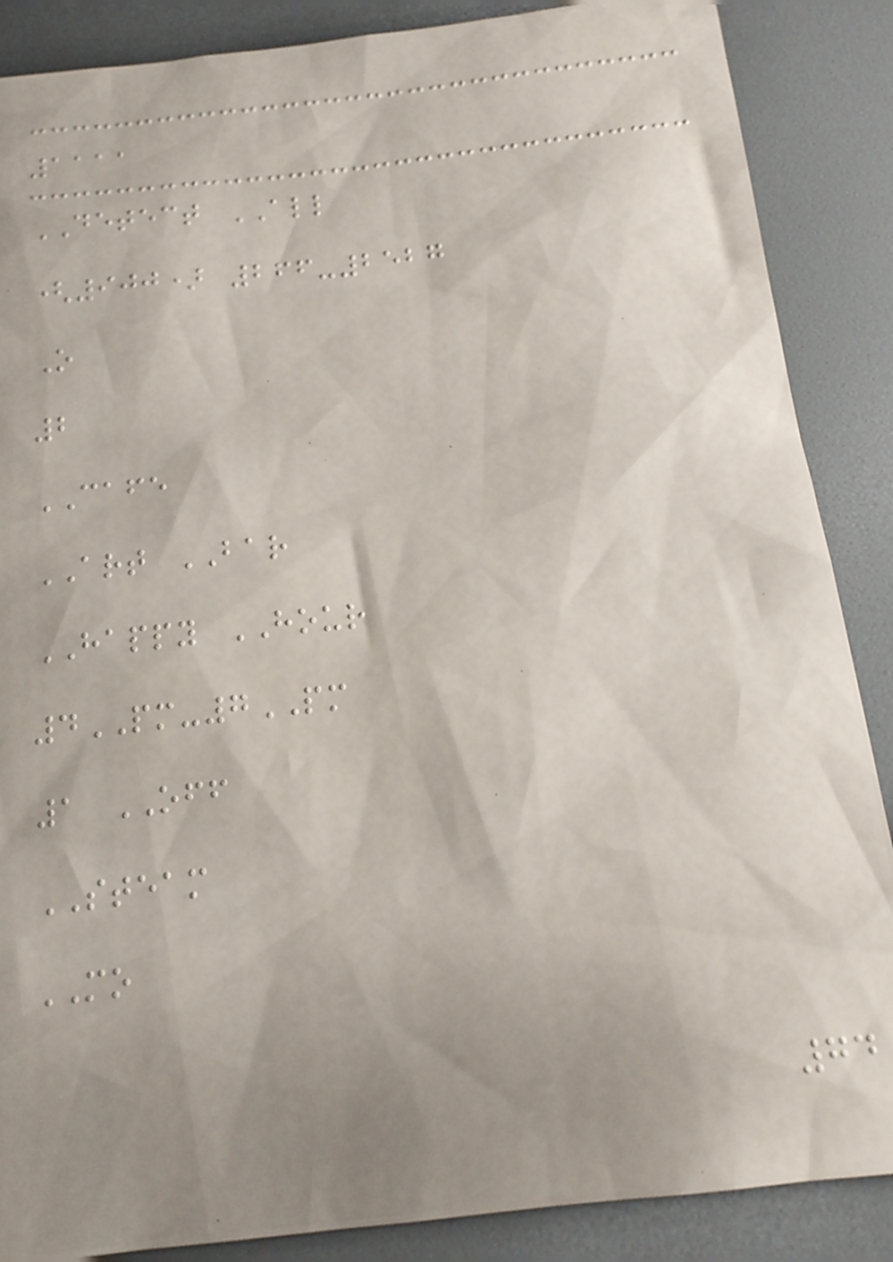1111
DETECT ALL
(900) 266-2527
O
2
CAFE
ART BAR
HAPPY HOUR
4PM-7PM
1 OFF
STEAM
MO
74
